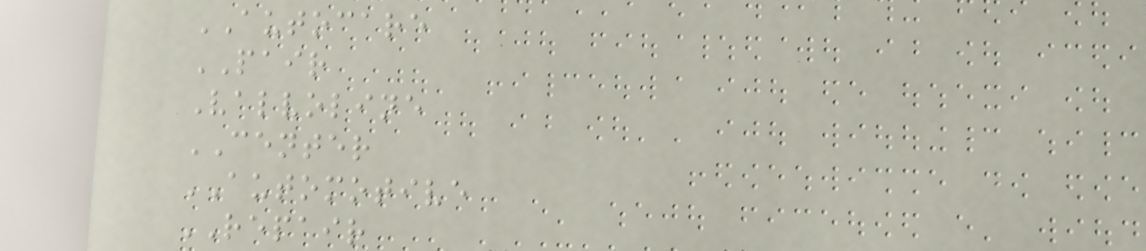AUTOCARE
PAIR
Valvoline
CENTER
AUTOMOTIVE
REPAIR
